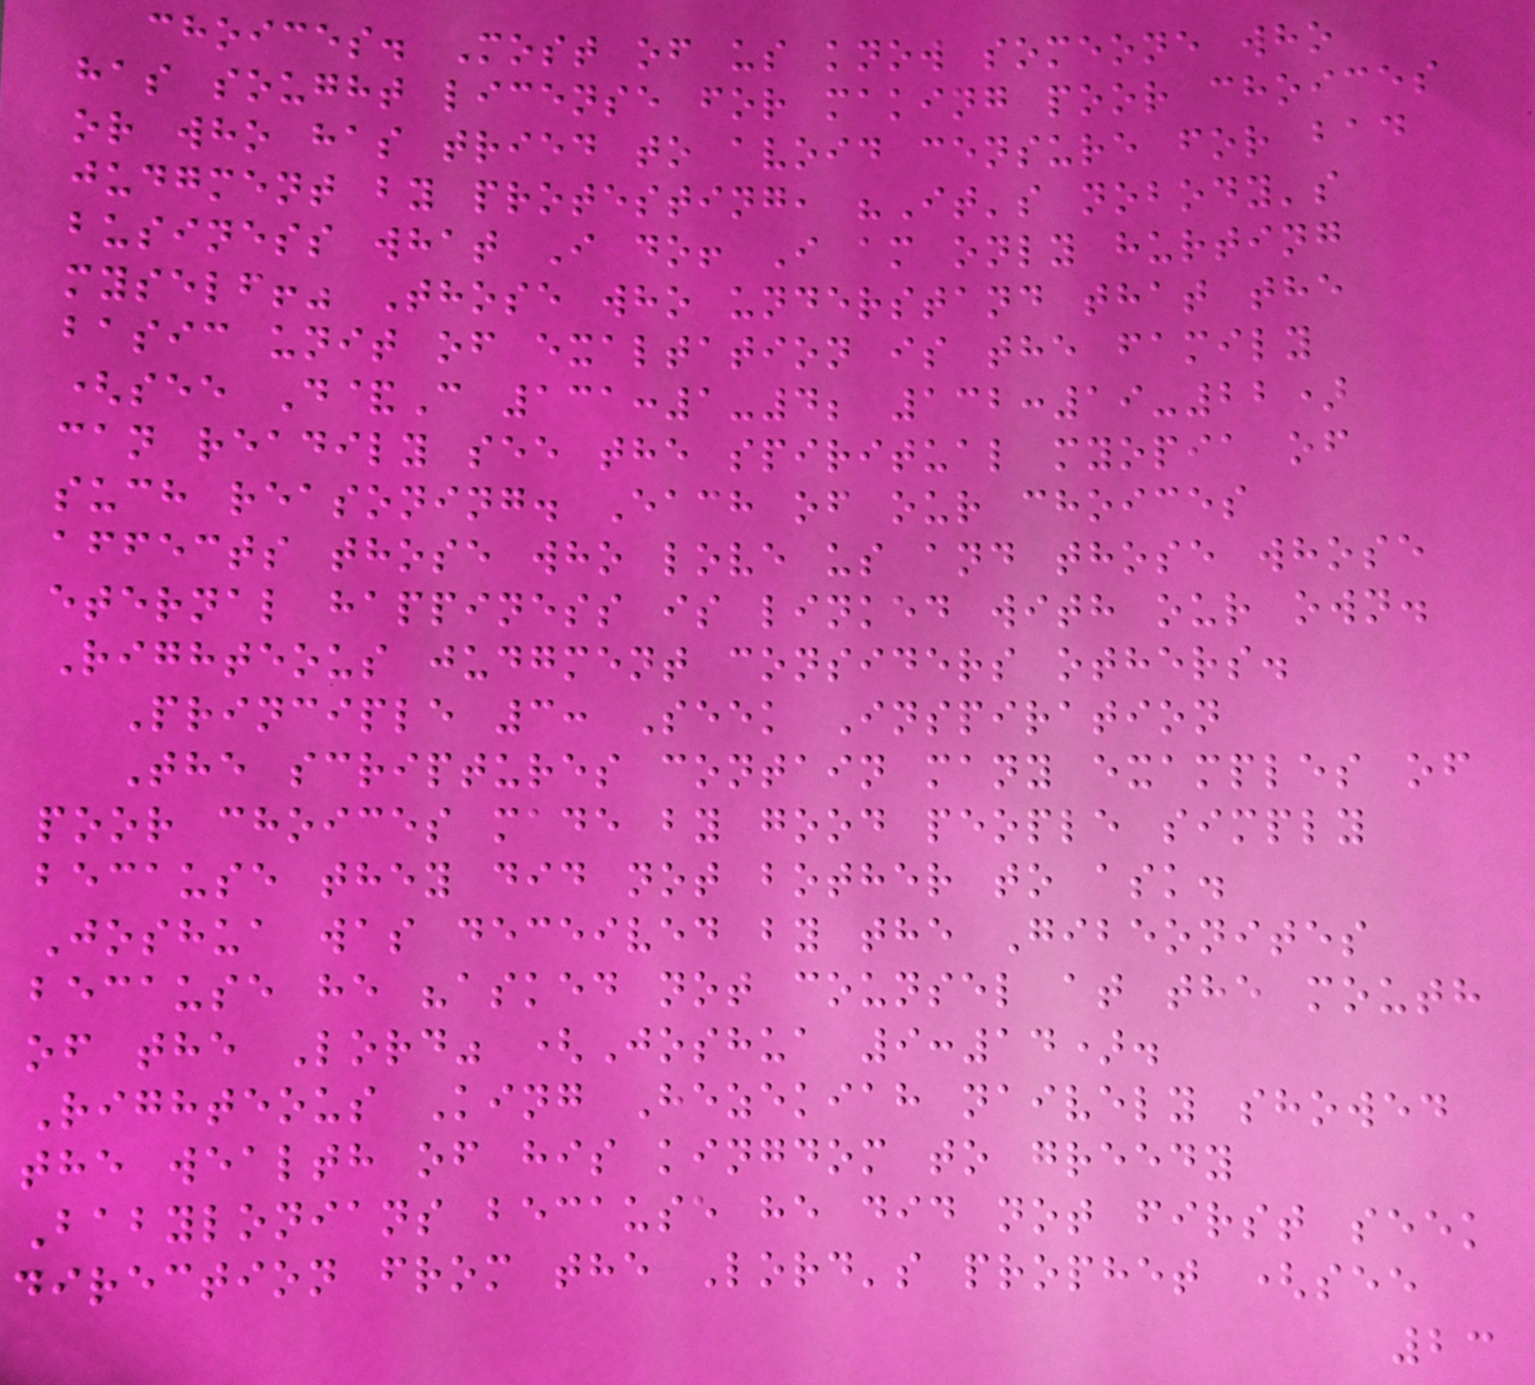choices. Most of us know someone who
has sought license for making poor choices
or who has tried to avoid censure for bad
judgment by protesting, "It's nobody's
business what I do! I am only hurting
myself!" Those who understand that the
basic unit of exaltation is the family
(see D&C 131:1-4; 132:19-22)
can readily see the spiritual myopia of
such reasoning. Each of our choices
affects those who love us and those whose
eternal happiness is linked with our own.
Righteous judgment considers others.
Principle 3: Seek Inspiration
The scriptures contain many examples of
poor choices made by good people simply
because they did not bother to ask.
Joshua was deceived by the Gibeonites
because he "asked not counsel at the mouth
of the Lord" (Joshua 9:14).
Righteous King Hezekiah naively showed
the wealth of his kingdom to greedy
Babylonians because he did not first seek
direction from the Lord's prophet (see
23
